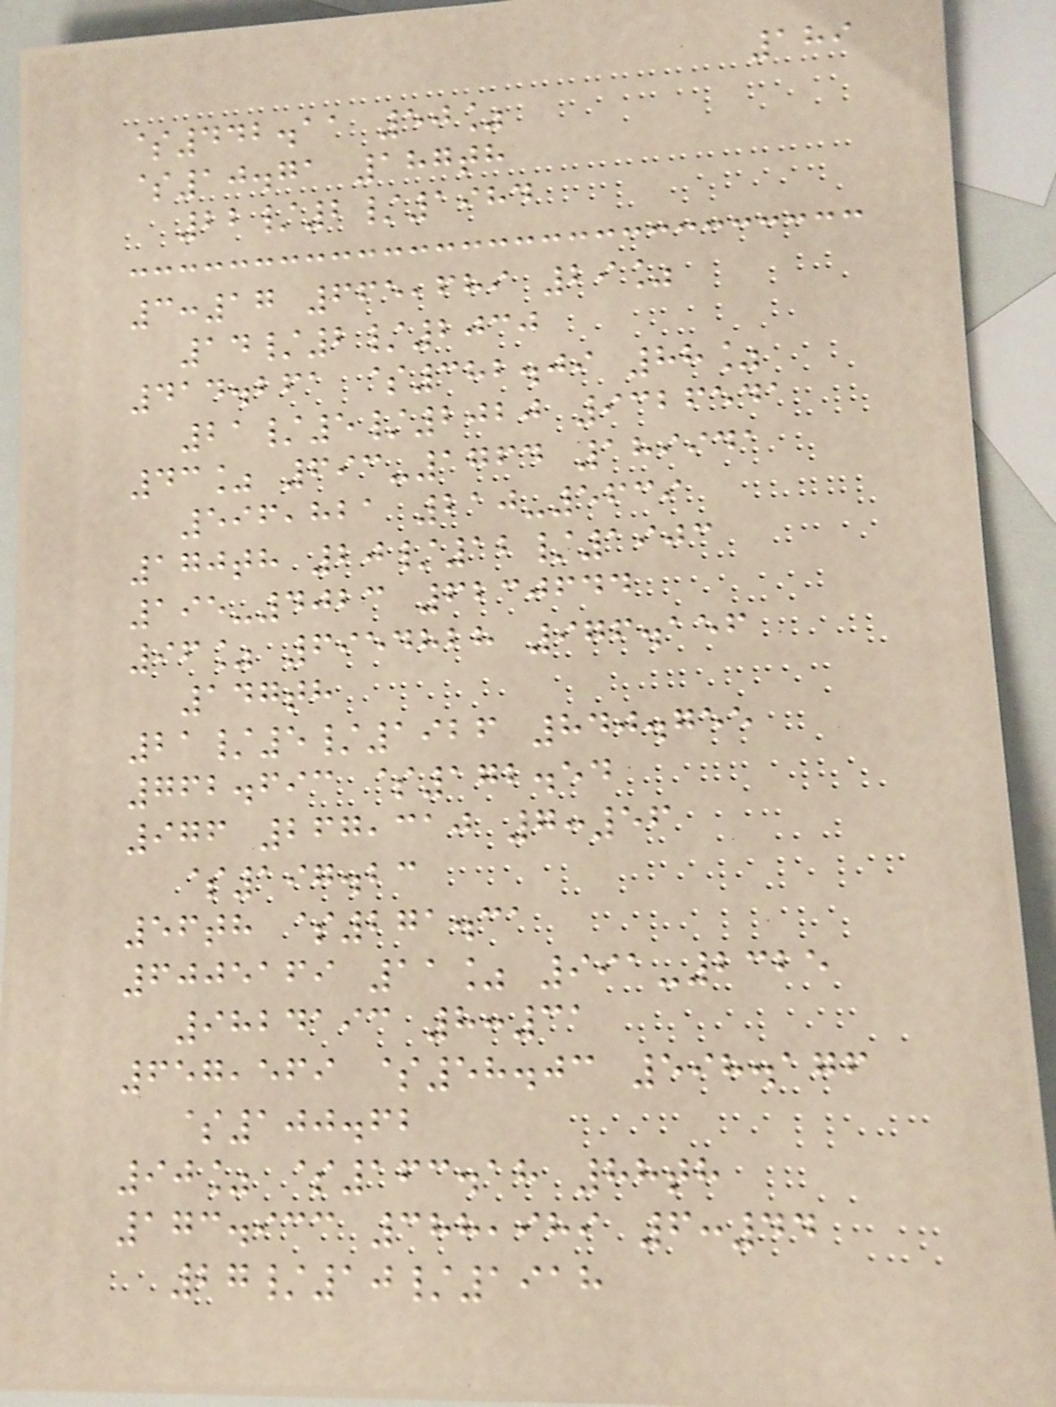189
$442.11 50%
$10.71 187th
22/2/1984
3:17 665,689 29%
14/2/2030
414.261 $382.09 88%
21/5/2020 9326541
43% 693-1764 189941
596,821 210-5639
170th 20/12/1903
195-4023 6230644
96% 6954828 976.156
147th
21/5/1926 840.755
762.693 $172.54
976 267,310 7:56
$197.23
56th $271.31
6005169 11% 991-2325
9824193 8:31
657,569 $58.03 598.176
$100.62
90% $163.18 88th
173.933 388,989 6:44
27/10/1918
